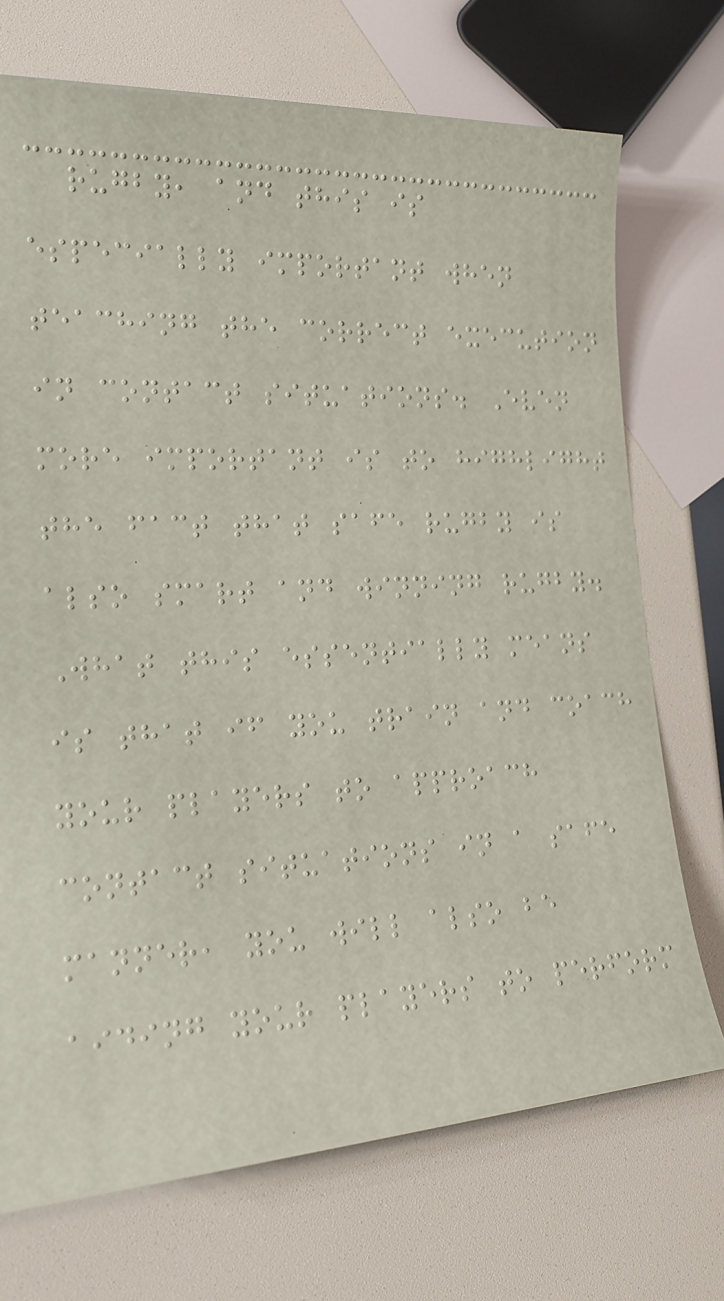rugby, and this is
especially important when
teaching the correct execution
in contact situations. Even
more important is to highlight
the fact that safe rugby is
also smart and winning rugby.
What this essentially means
is that if you train and coach
your players to approach
contact situations in a safe
manner, you will also be
aiding your players to perform
